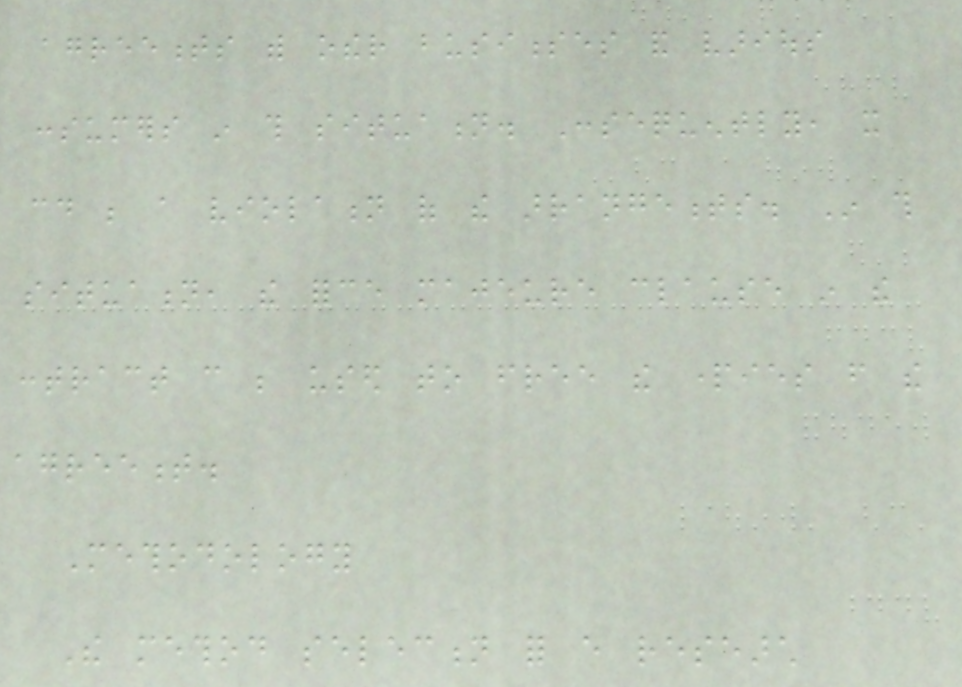agreements with other businesses and various
consumers in this situation. Consequently, it
could be a violation of the arrangements. In this
situation, the force majeure clause in the
contract can be used to free the parties from the
agreement.
Methodology
The method selection for every research
